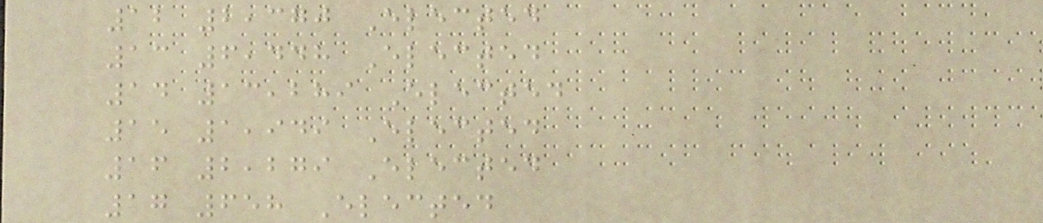12 2,370 Elected
13 6,448 Elected
14 13,289 Elected
15 1,949 Elected
16 2,279 Elected
17 658 Elected
